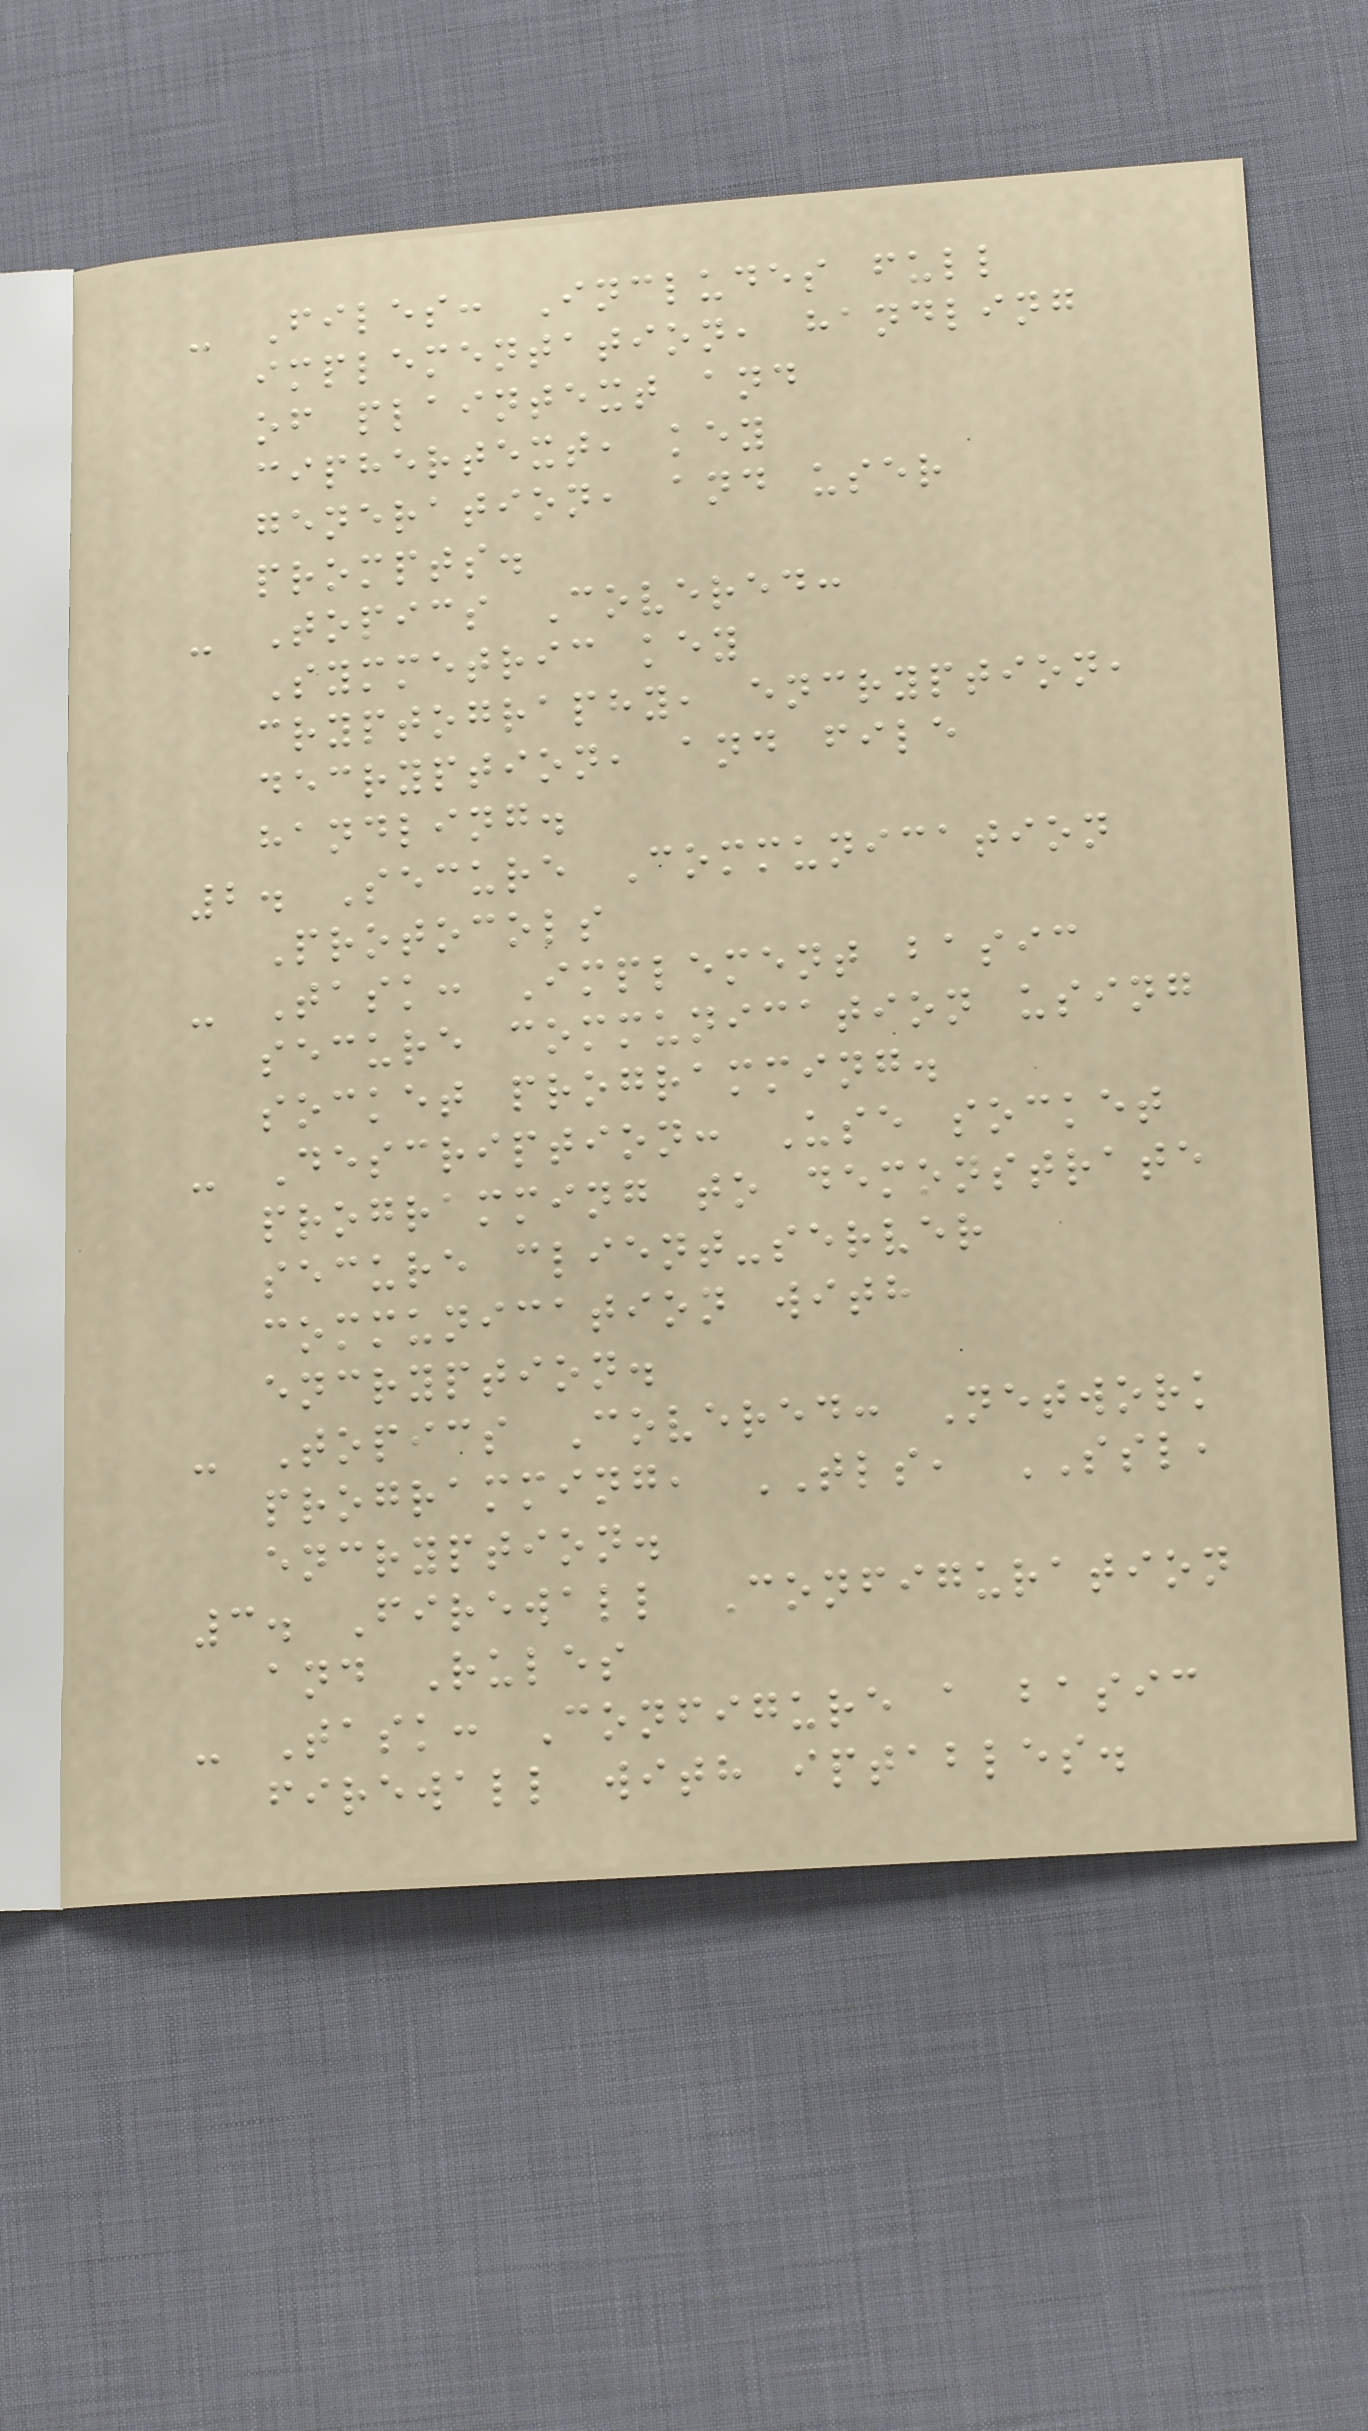- Files: Includes full
implementation, handling
of plaintext and
ciphertext, key
generation, and user
prompts.
- Topics Covered:
Symmetric key
cryptography, encryption,
decryption, and file
handling.
2. Secure Communication
Protocols
- Task: Implement basic
secure communication using
socket programming.
- Description: Use socket
programming to demonstrate
secure client-server
communication with
encryption.
- Topics Covered: Network
programming, TLS, SSL,
encryption.
3. Firewall Configuration
and Rules
- Task: Configure a basic
firewall with iptables.
